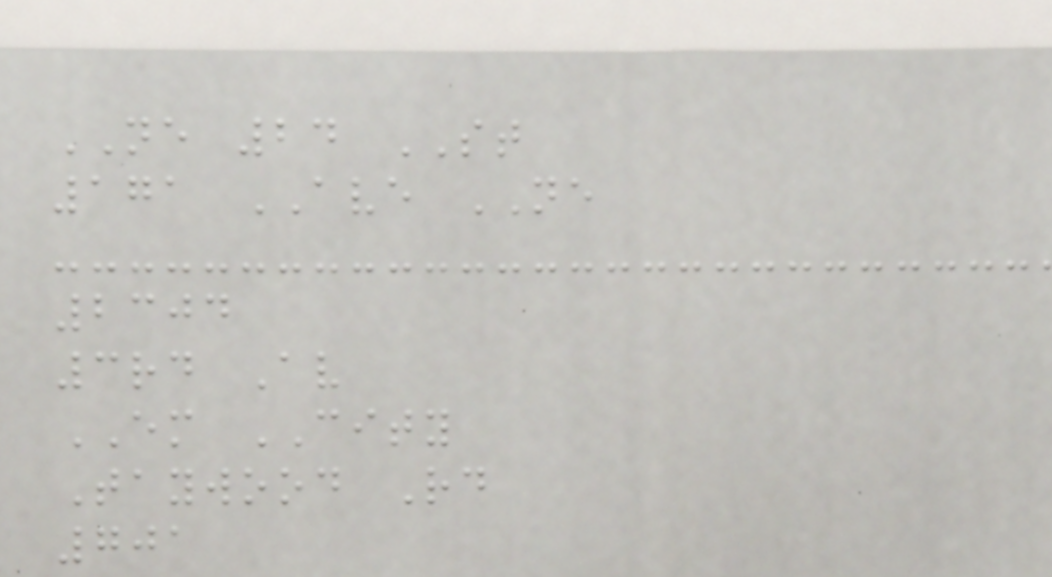NE 24 ST
171 AVE NE
2304
3rd Av
EM CITY
Taywood Rd
701
